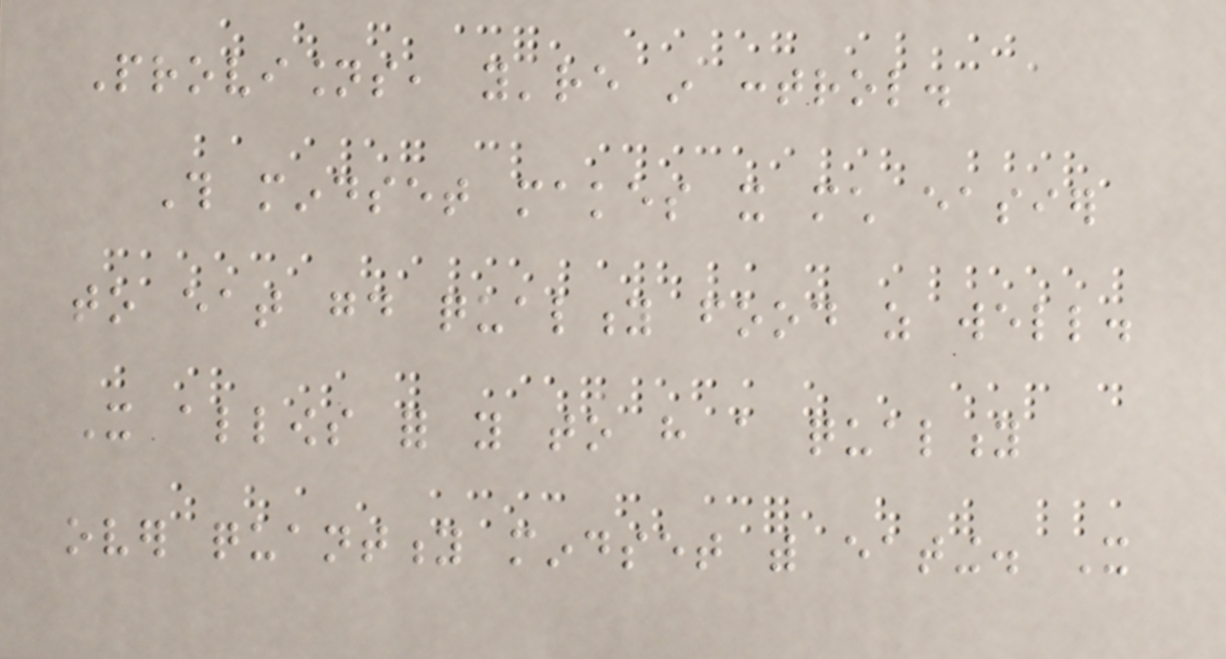Provisions, you're in control.
This mindset makes it much easier
to eat good quality food as well.
It allows for you to have a quality
over quantity mindset with eating. It
